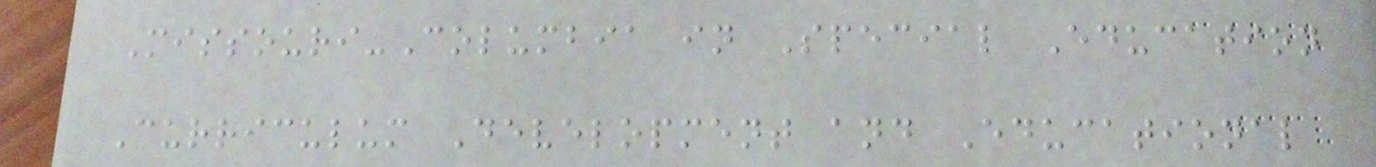Missouri-Columbia in Special Education
Curriculum Development and Educational
